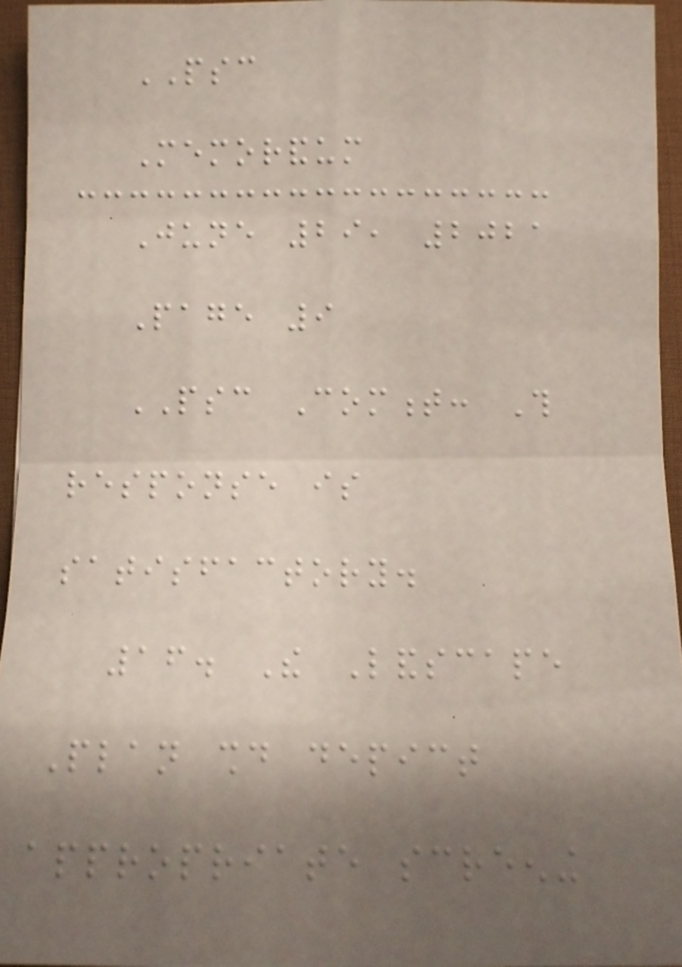PSC
Memorandum
June 29, 2021
Page 9
PSC Comment: This
response is
satisfactory.
16. The Landscape
Plan should depict
appropriate screening
